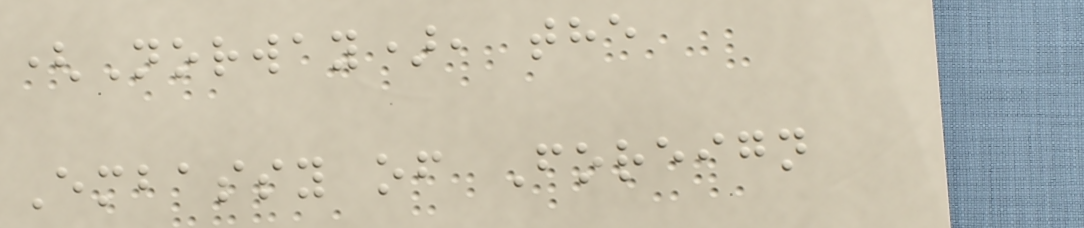(Norway), the
Embassy of Foreign
